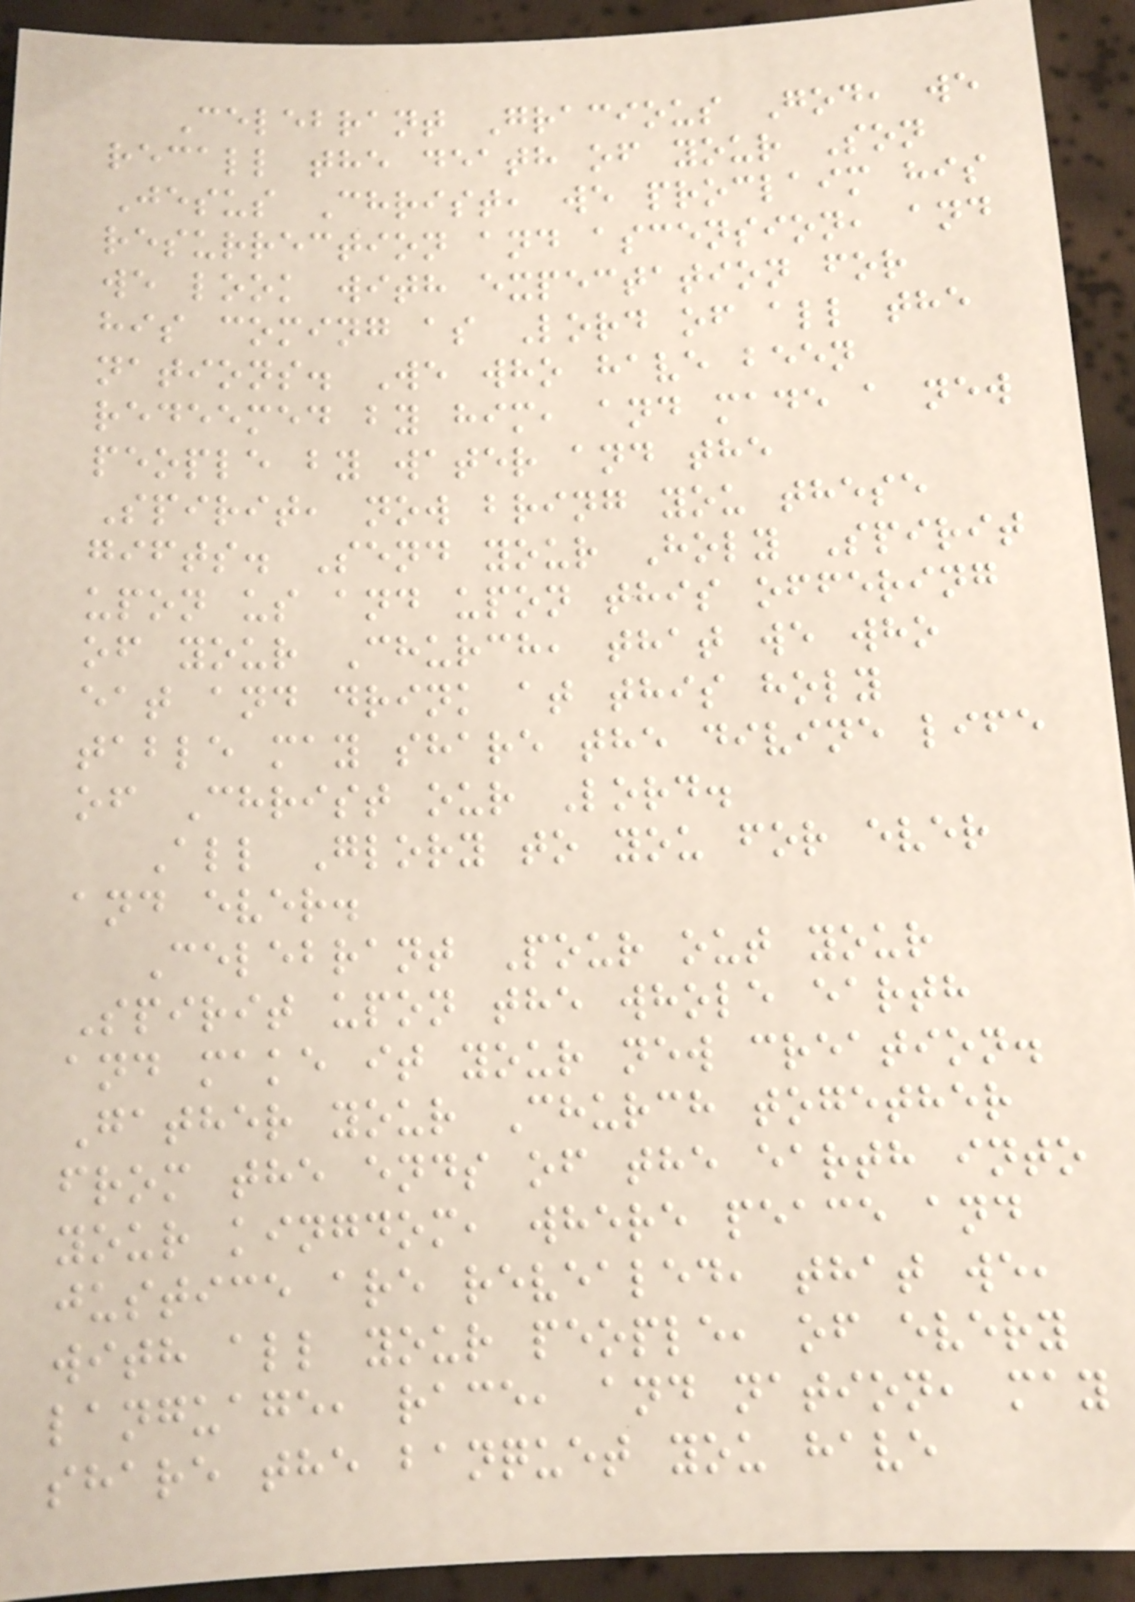Celebrant Gracious God, we
recall the death of your Son
Jesus Christ, we proclaim his
resurrection and ascension, and
we look with expectation for
his coming as Lord of all the
nations. We who have been
redeemed by him, and made a new
people by water and the
Spirit, now bring you these
gifts. Send your Holy Spirit
upon us and upon this offering
of your Church, that we who
eat and drink at this holy
table may share the divine life
of Christ our Lord.
All Glory to you for ever
and ever.
Celebrant Pour out your
Spirit upon the whole earth
and make it your new creation.
Gather your Church together
from the ends of the earth into
your kingdom, where peace and
justice are revealed, that we,
with all your people, of every
language, race, and nation, may
share the banquet you have
